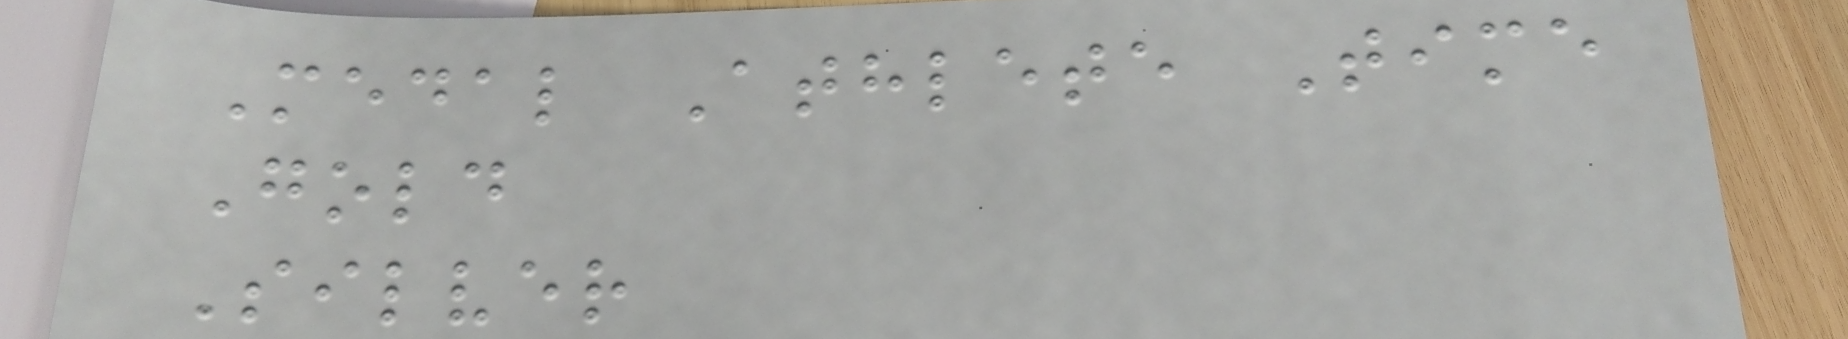Medal Athlete Time
Gold
Silver
